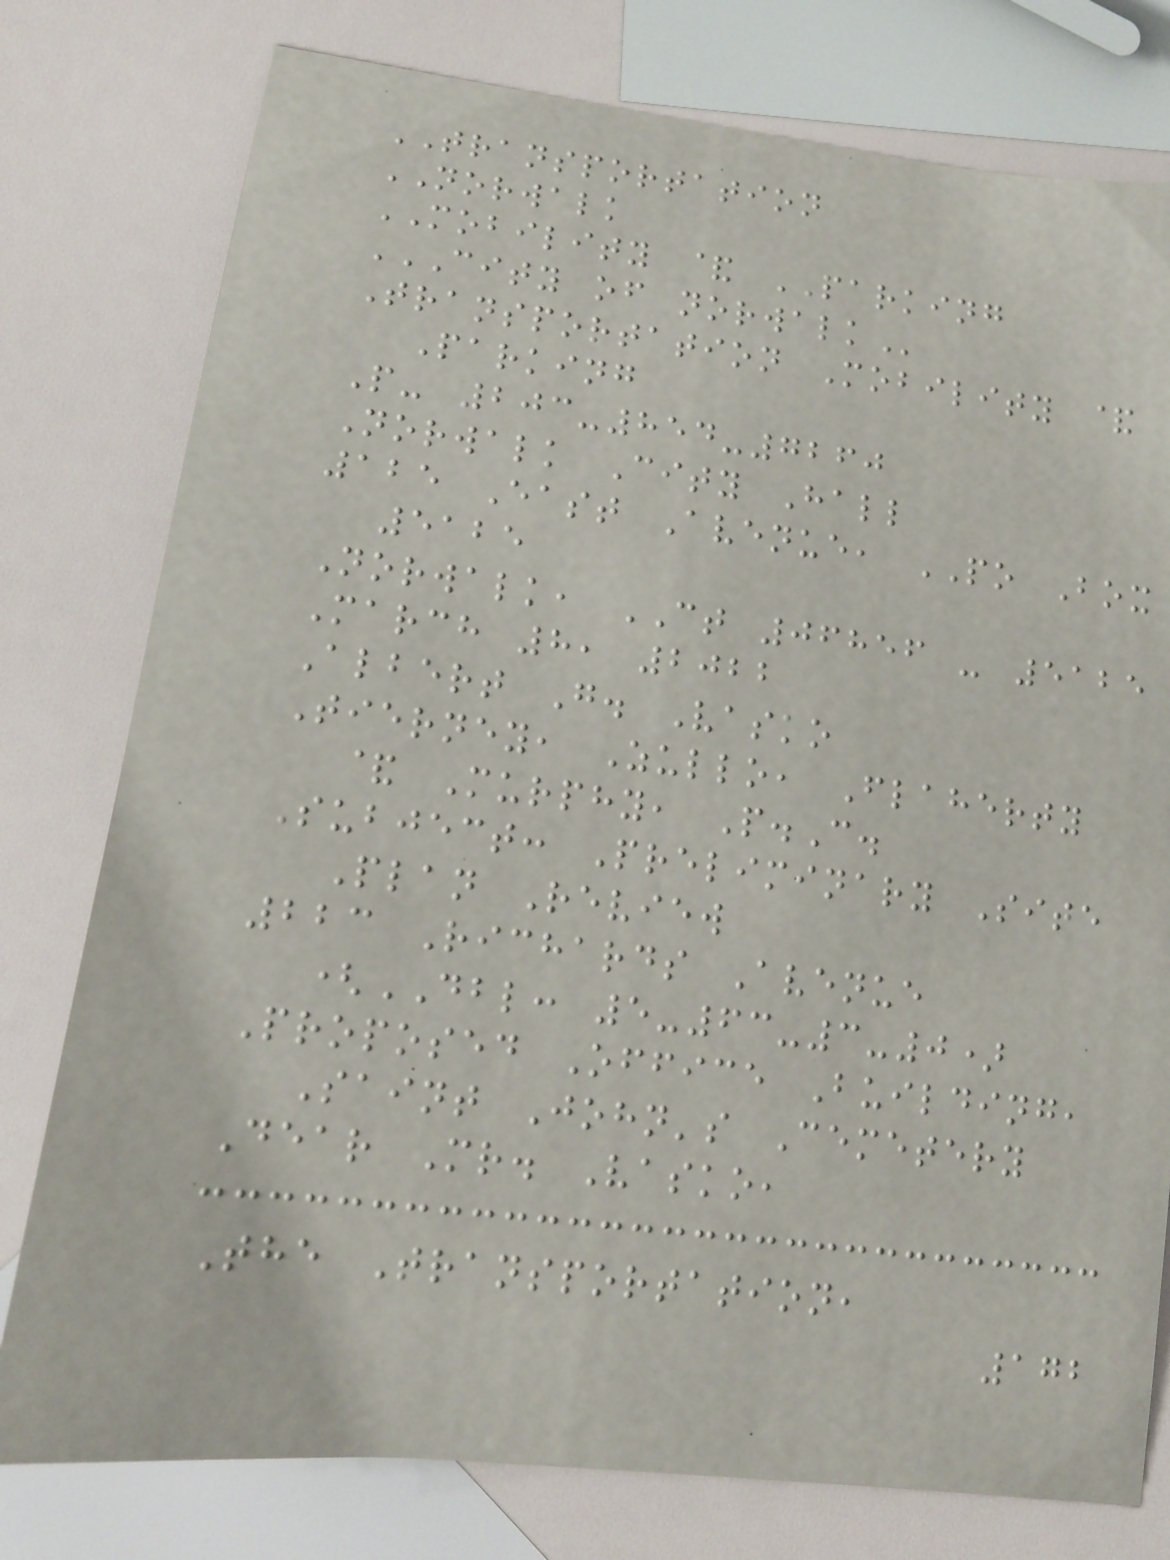TRANSPORTATION
NORWALK
MOBILITY & PARKING
CITY OF NORWALK
Transportation Mobility &
Parking
P- 203-854-7260
Norwalk City Hall
125 East Avenue, PO Box
5125
Norwalk, CT 06856 - 5125
March 8, 2022
Albert G. Vasko
Tierney, Zullo, Flaherty
& Murphy, P.C.
Subject: Preliminary Site
Plan Review
223 Richards Avenue
(DBL: 5-63-3-0)
Proposed Office Building,
Saint John's Cemetery
Dear Mr. Vasko,
The Transportation,
172
